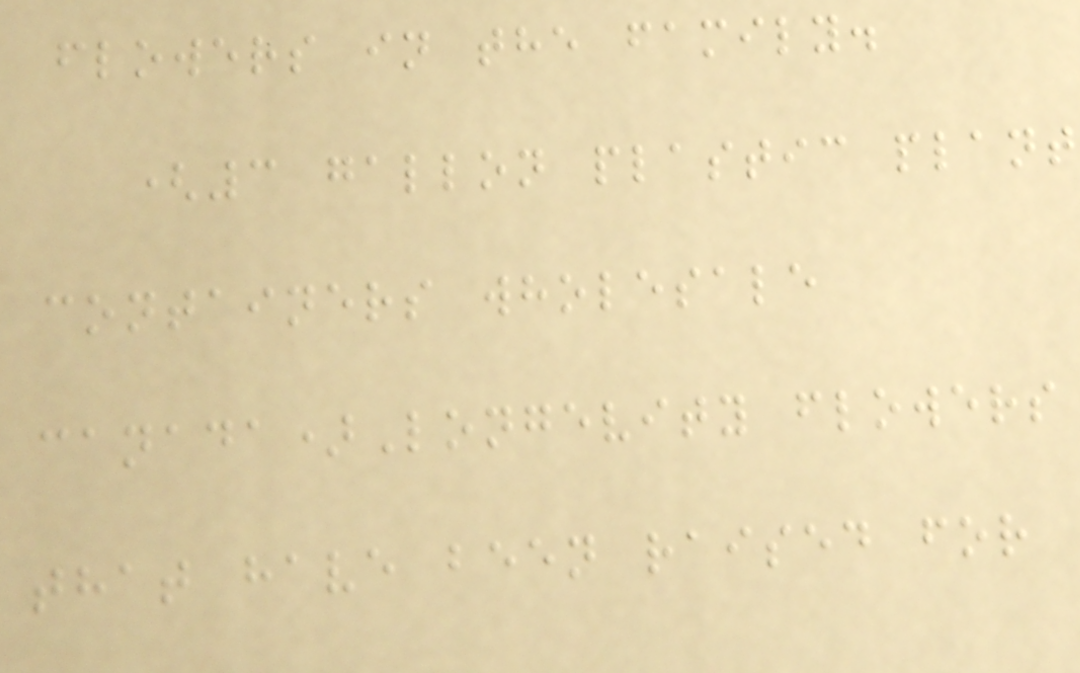flowers in the family.
(3 gallon plastic plant
containers wholesale
canada)Longevity flowers
that have been raised for
